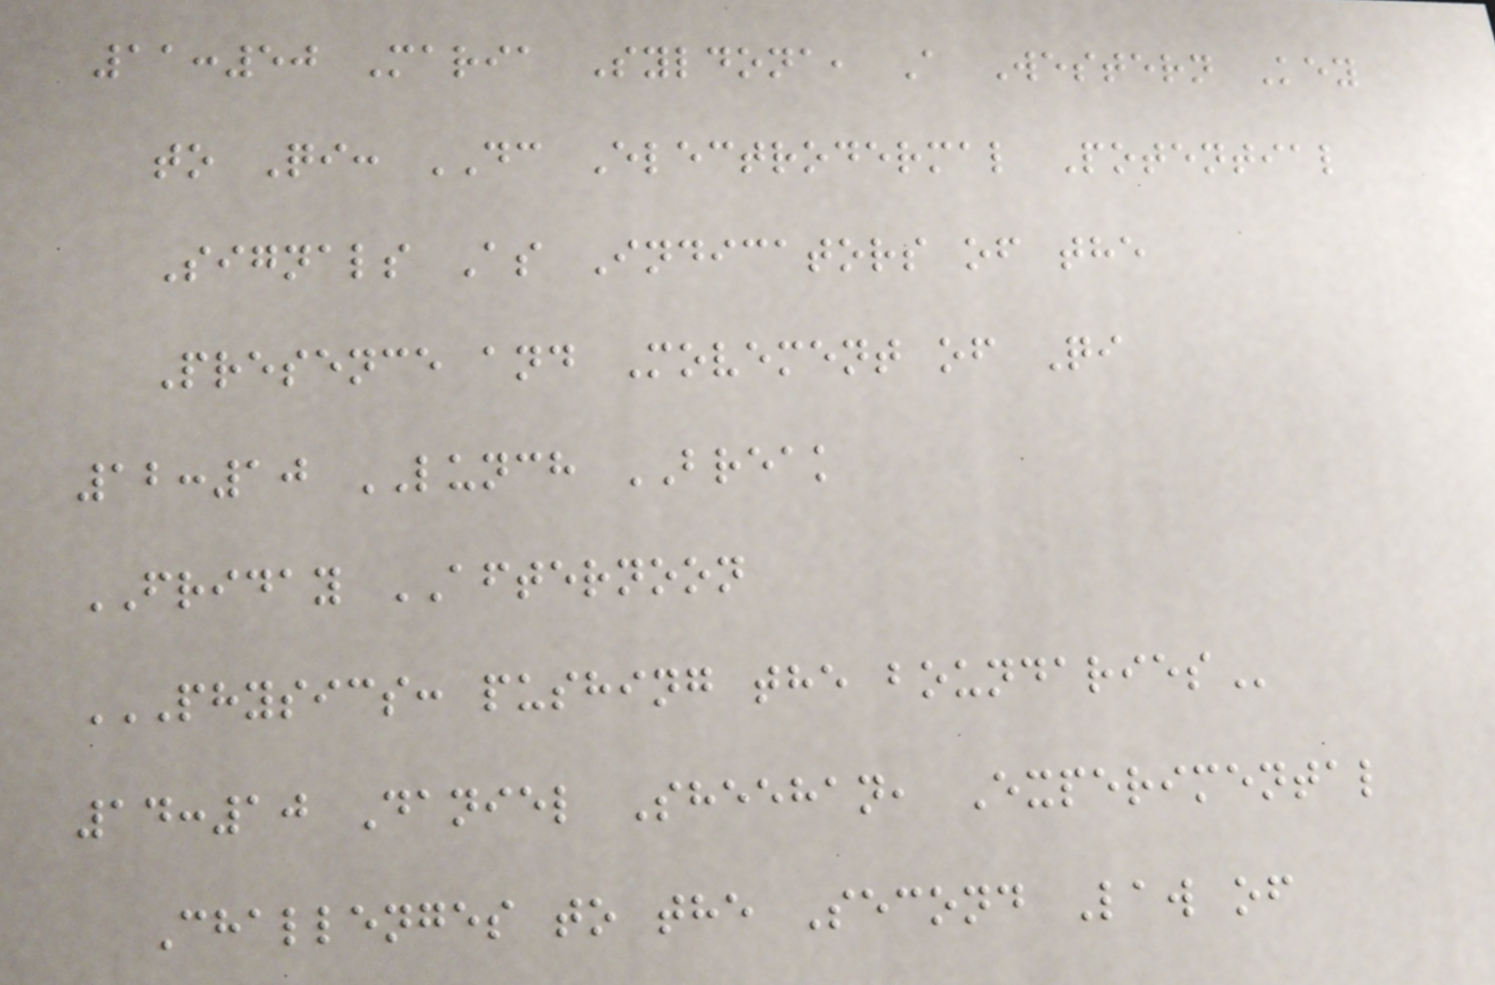11:50 Maria Syldona, A Western Key
to Qi: DC Electrodermal Potential
Signals As Indicators of the
Presence and Movement of Qi
12:10 LUNCH BREAK
FRIDAY AFTERNOON
PHYSICS: PUSHING THE BOUNDARIES
14:10 Daniel Sheehan, Experimental
Challenges to the Second Law of
